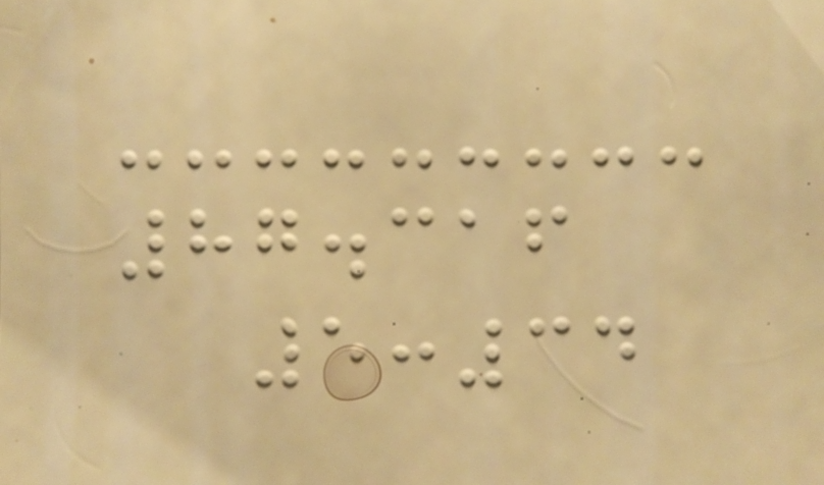87.316
5:34
